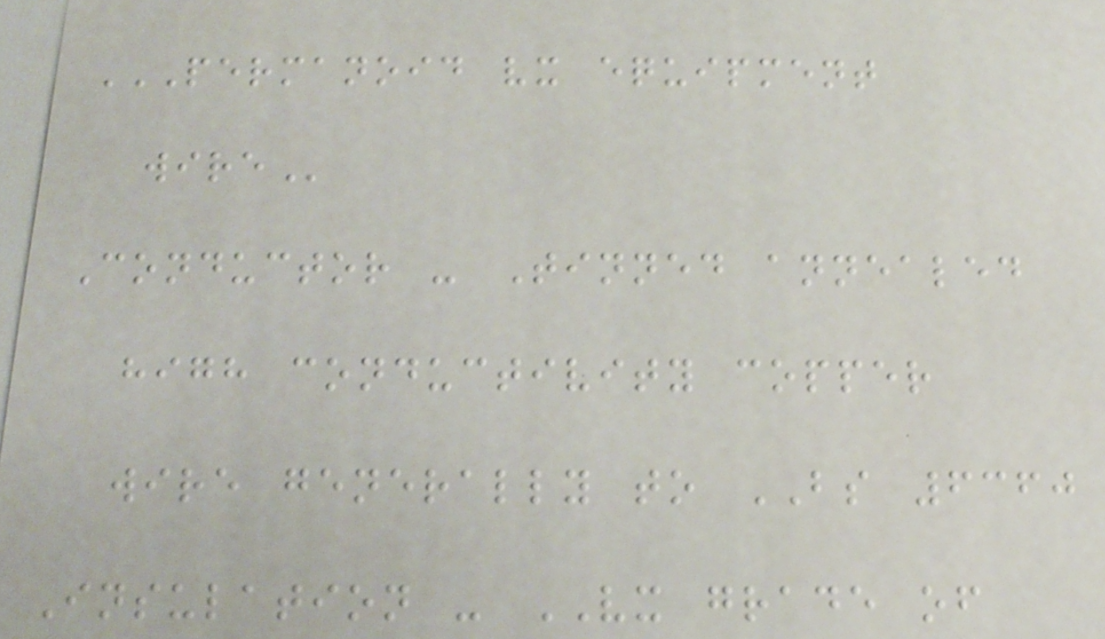PERMANOID VX EQUIPMENT
WIRE
Conductor - Tinned annealed
high conductivity copper
wire generally to BS 6360
Insulation - VX grade of
